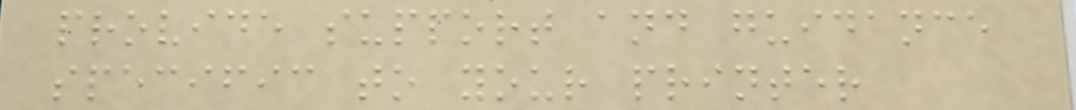provide support and guidance
specific to your printer
